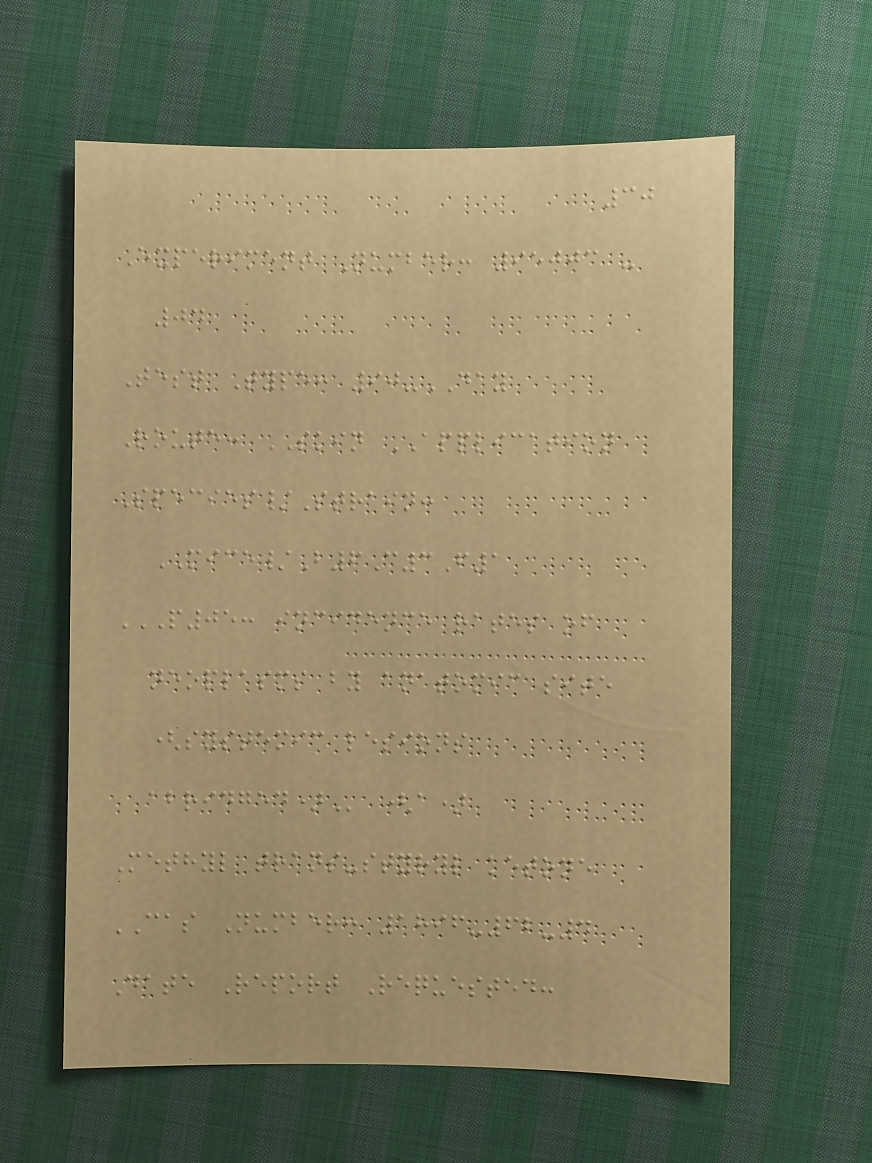30
Experiment Number: 95003 -
04
Test Type: 90-DAY
Route: SKIN APPLICATION
Species/Strain:
MICE/B6C3F1
P05: INCIDENCE RATES OF
NEOPLASMS BY ANATOMIC SITE
(SYSTEMIC LESIONS
ABRIDGED) (a)
Methyl trans-styryl ketone
CAS Number: 1896-62-4
Date Report Requested:
